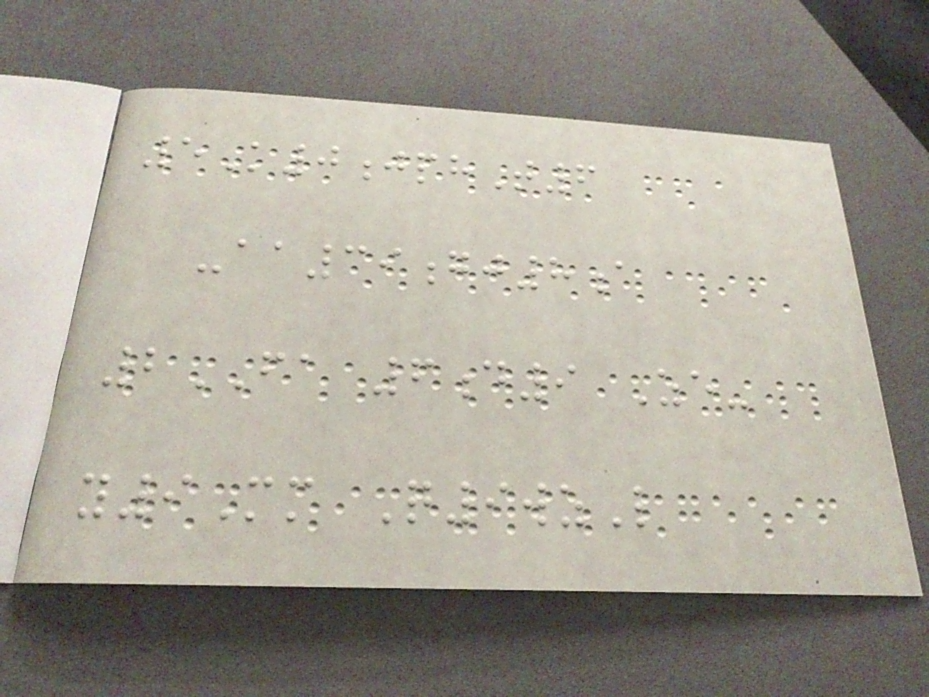5K0jphT6
-aa39gj8a
2FA 6d9 Ze-
y9Mm Q9wzL
